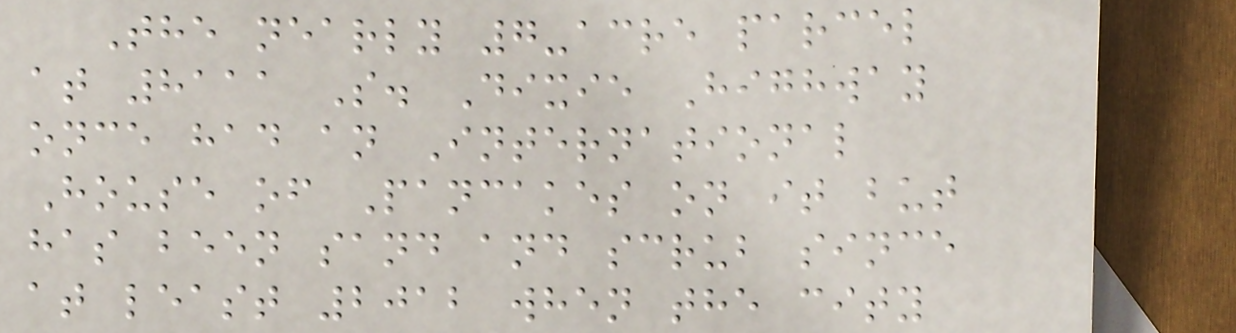The nearly 7-acre parcel
at 8111 S. Dixie Highway
once had an International
House of Pancakes on it but
has been sand and scrub since
at least 2012 when the city
